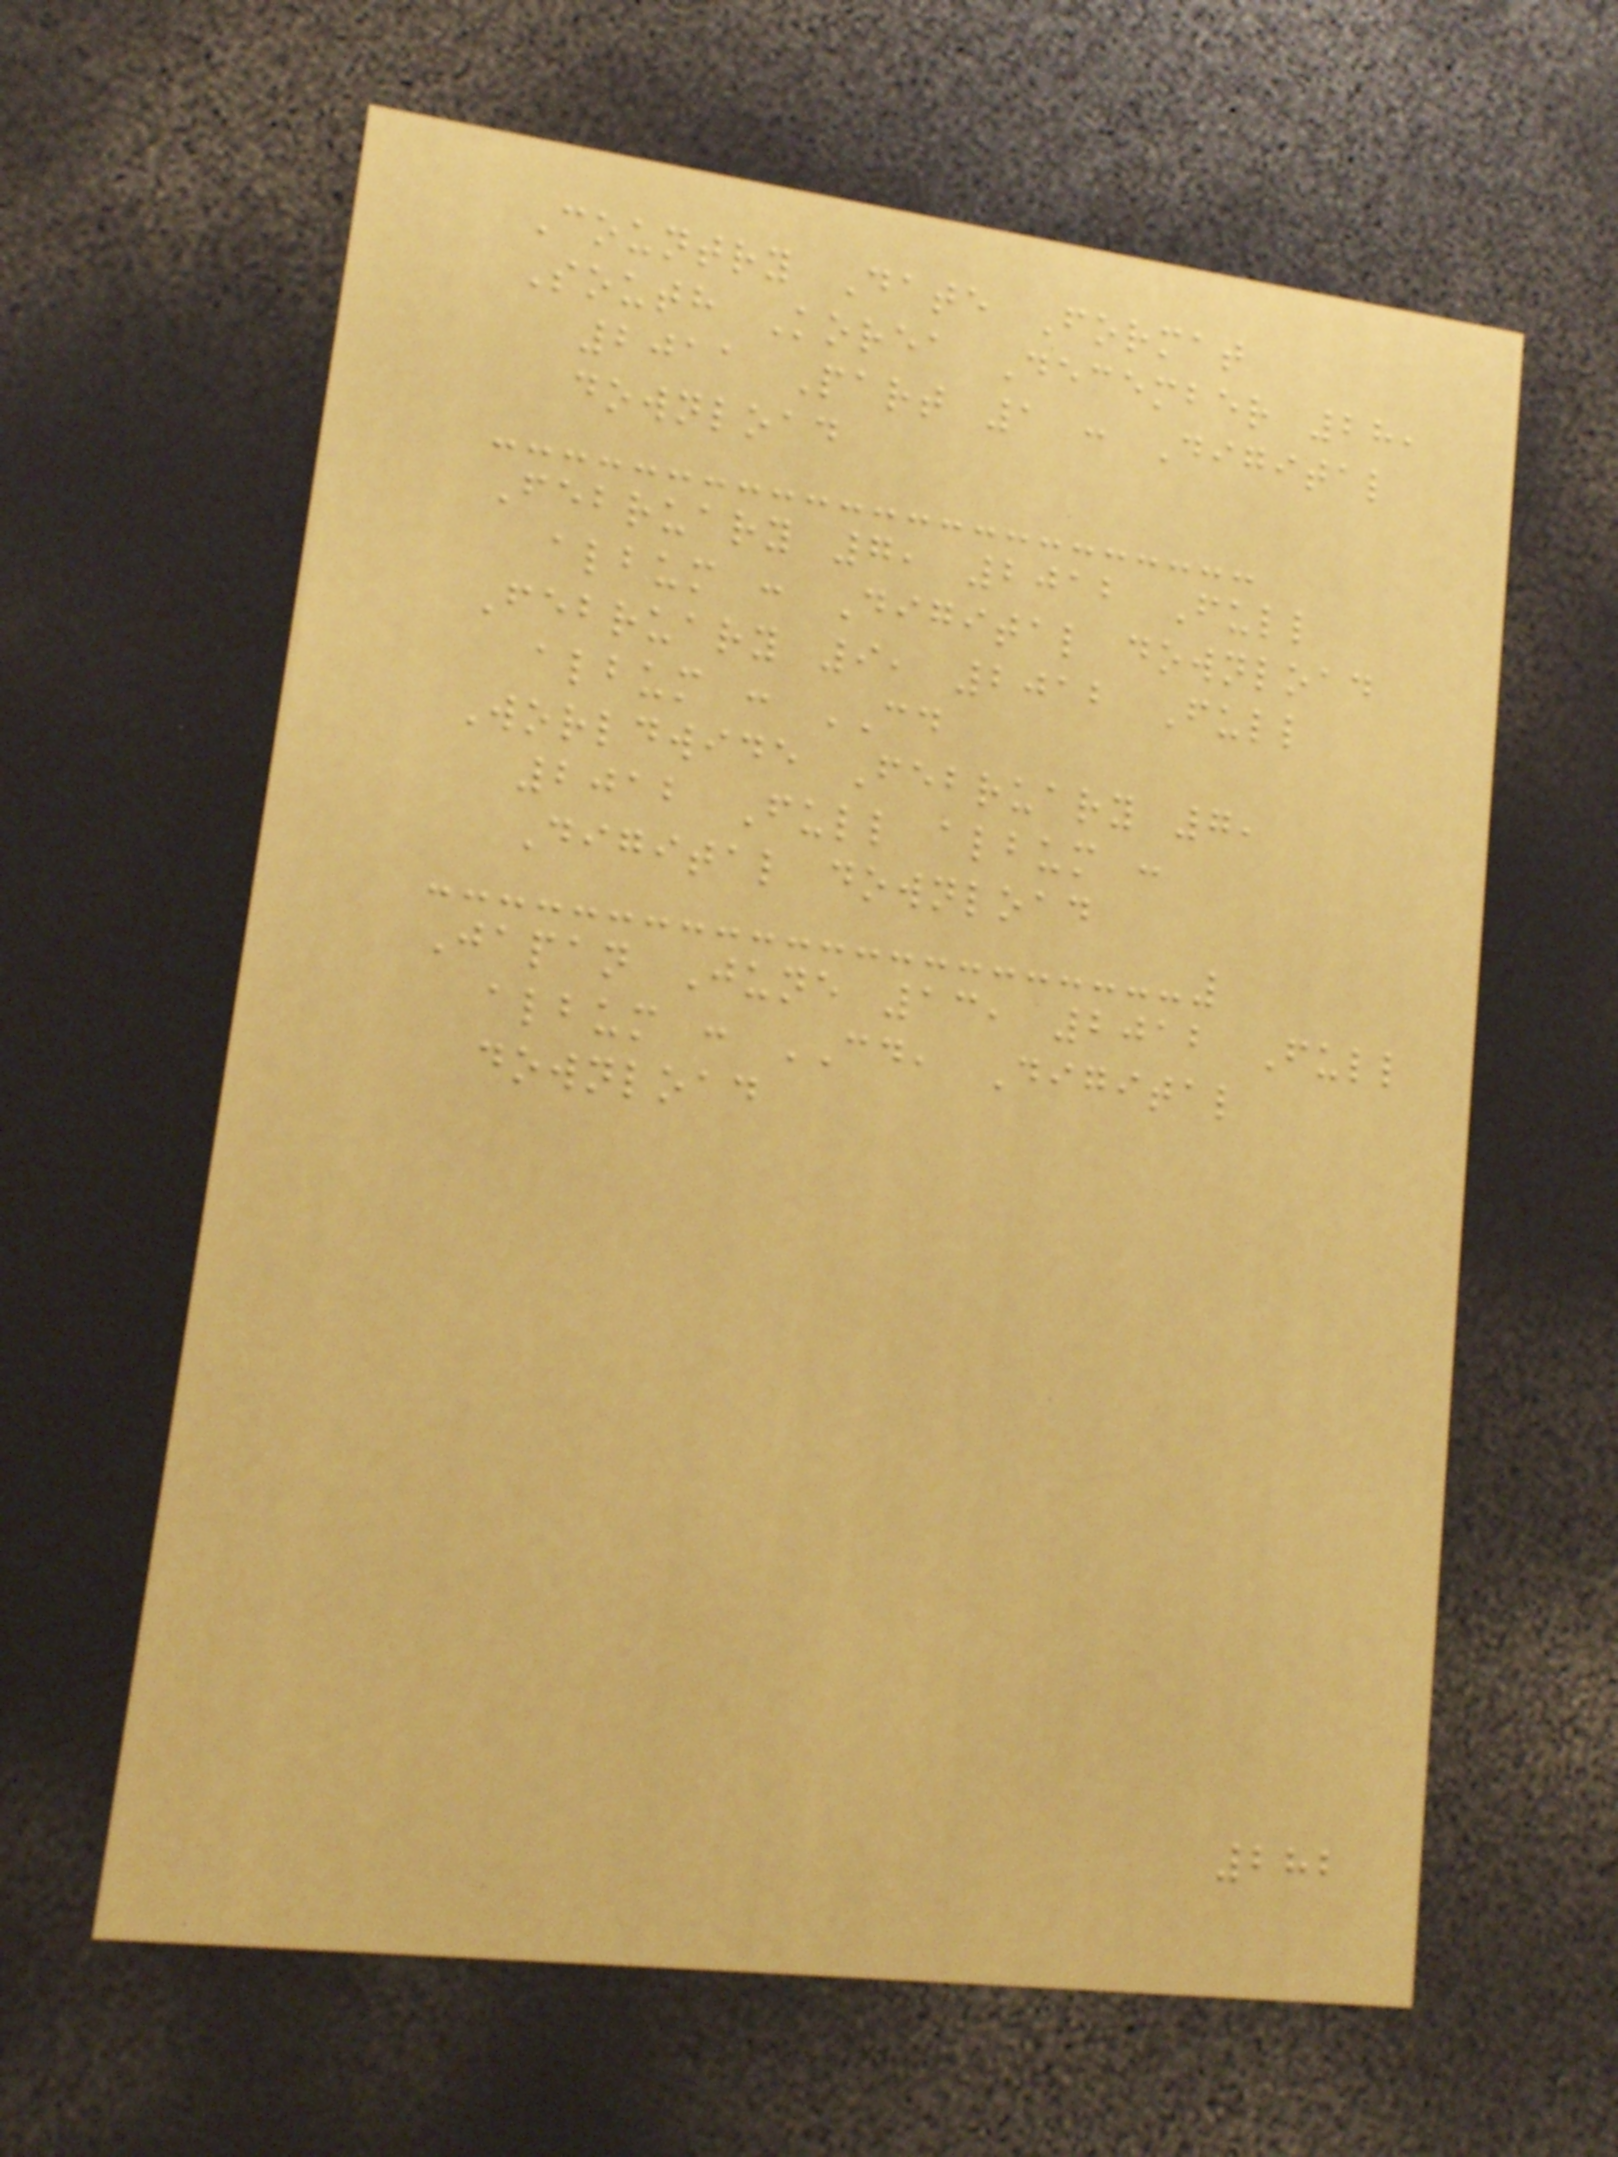Country Date Format
South Korea December 28,
2011 Part 1 : Digital
download
February 7, 2012 Full
album : Digital download
February 9, 2012 Full
album : CD
Worldwide February 7,
2012 Full album :
Digital download
Japan June 13, 2012 Full
album : CD, Digital
download
282
